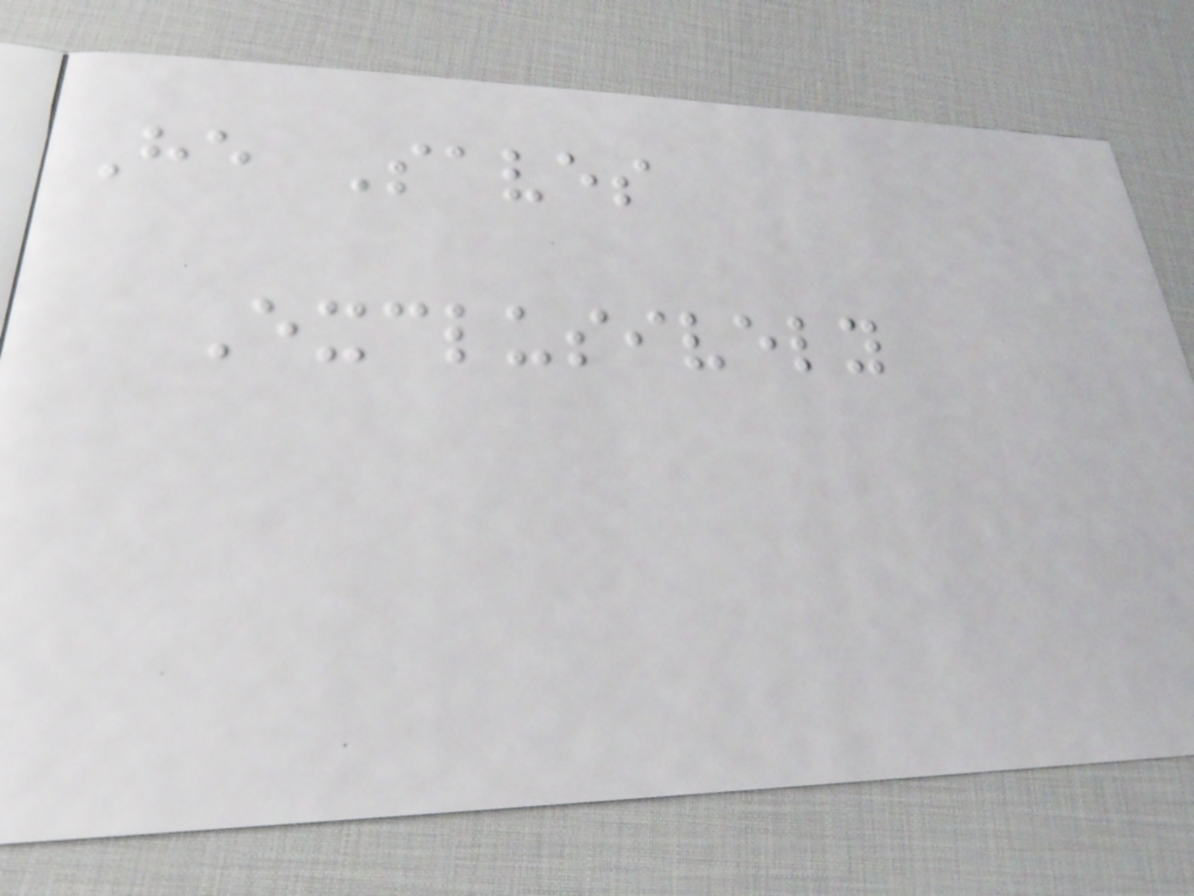He Saves
Exclusively
